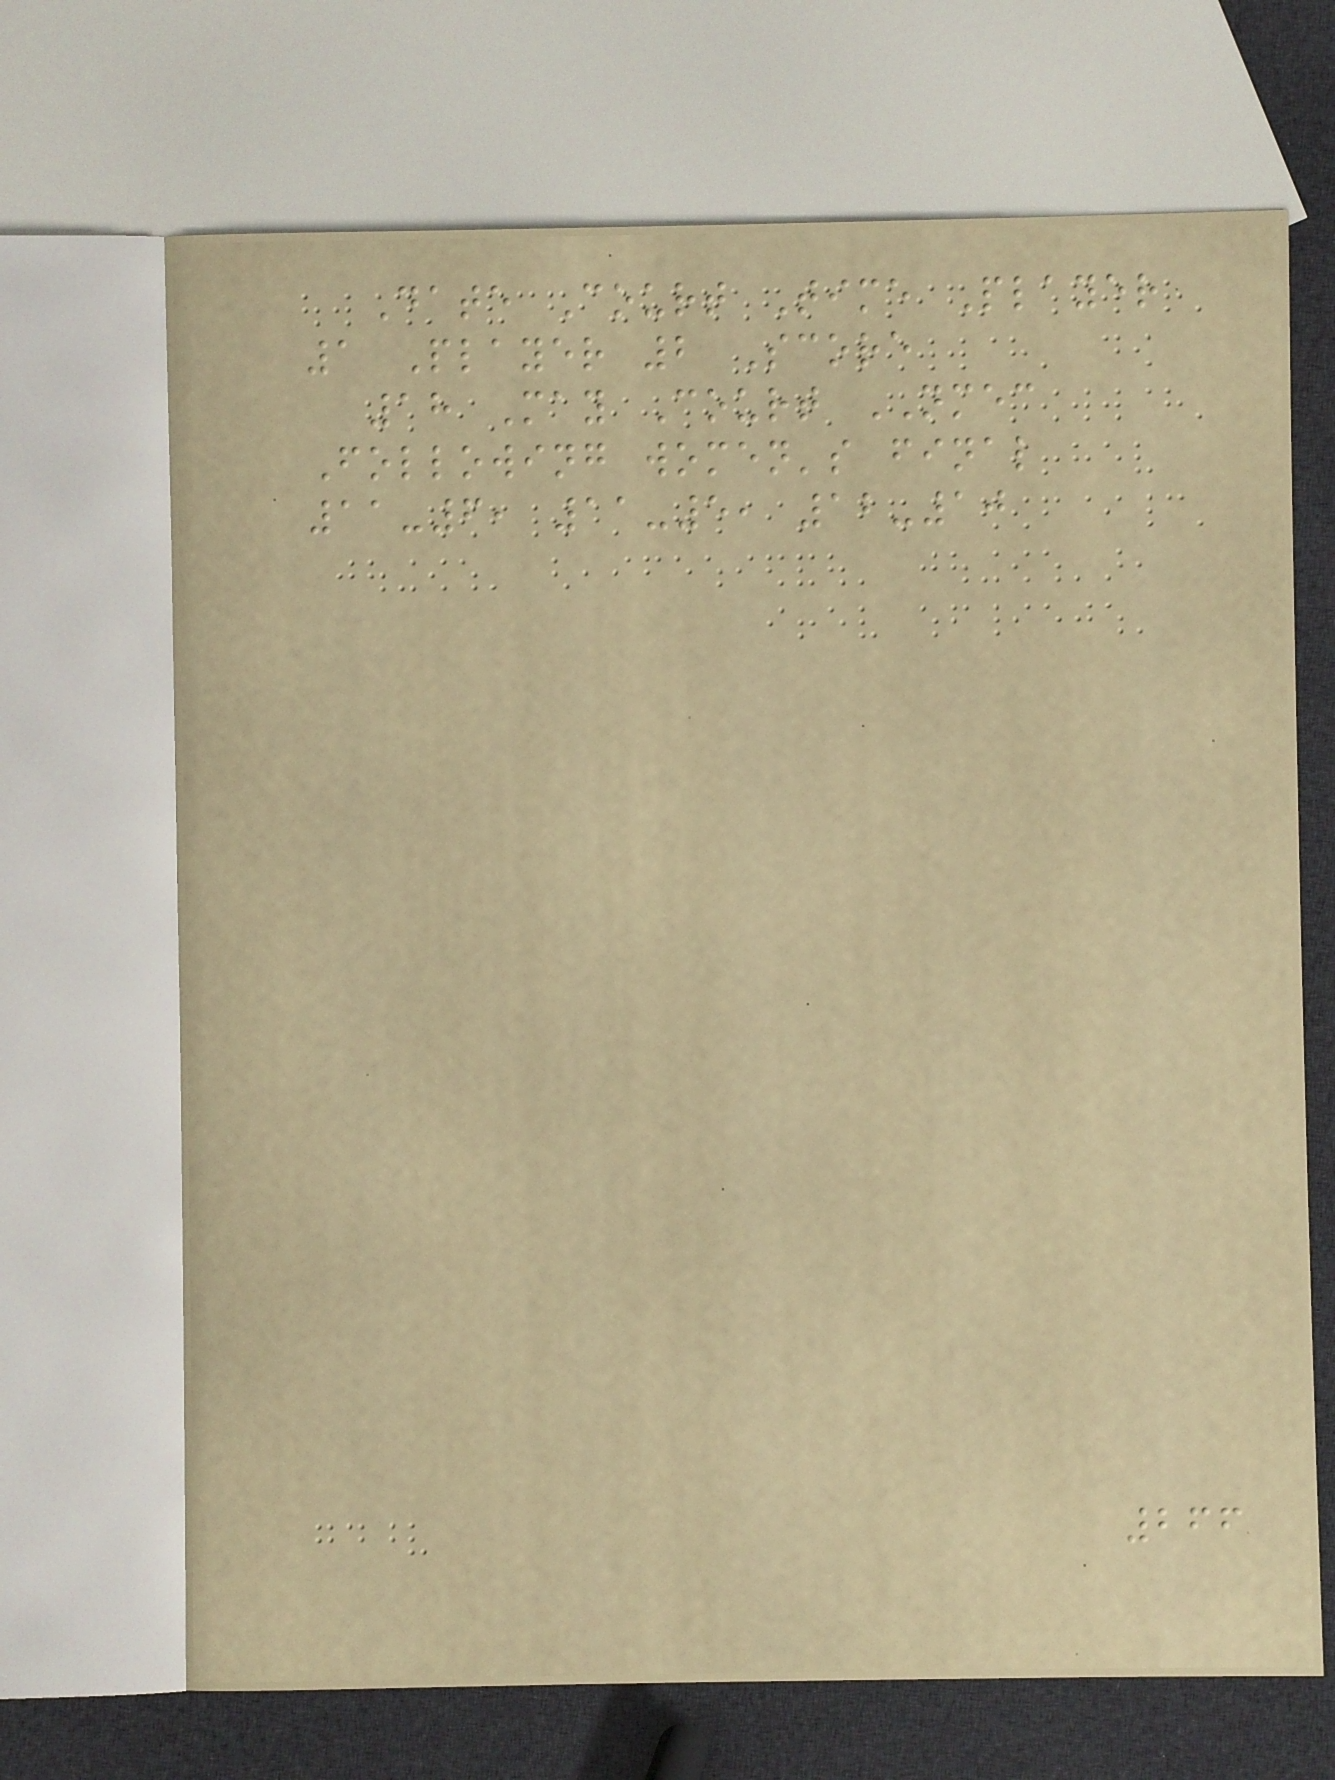Date Court Time Player
1 Player 2 Score
18 May Court NMEC
Following women's final
11-6, 11-5, 12-10
266
